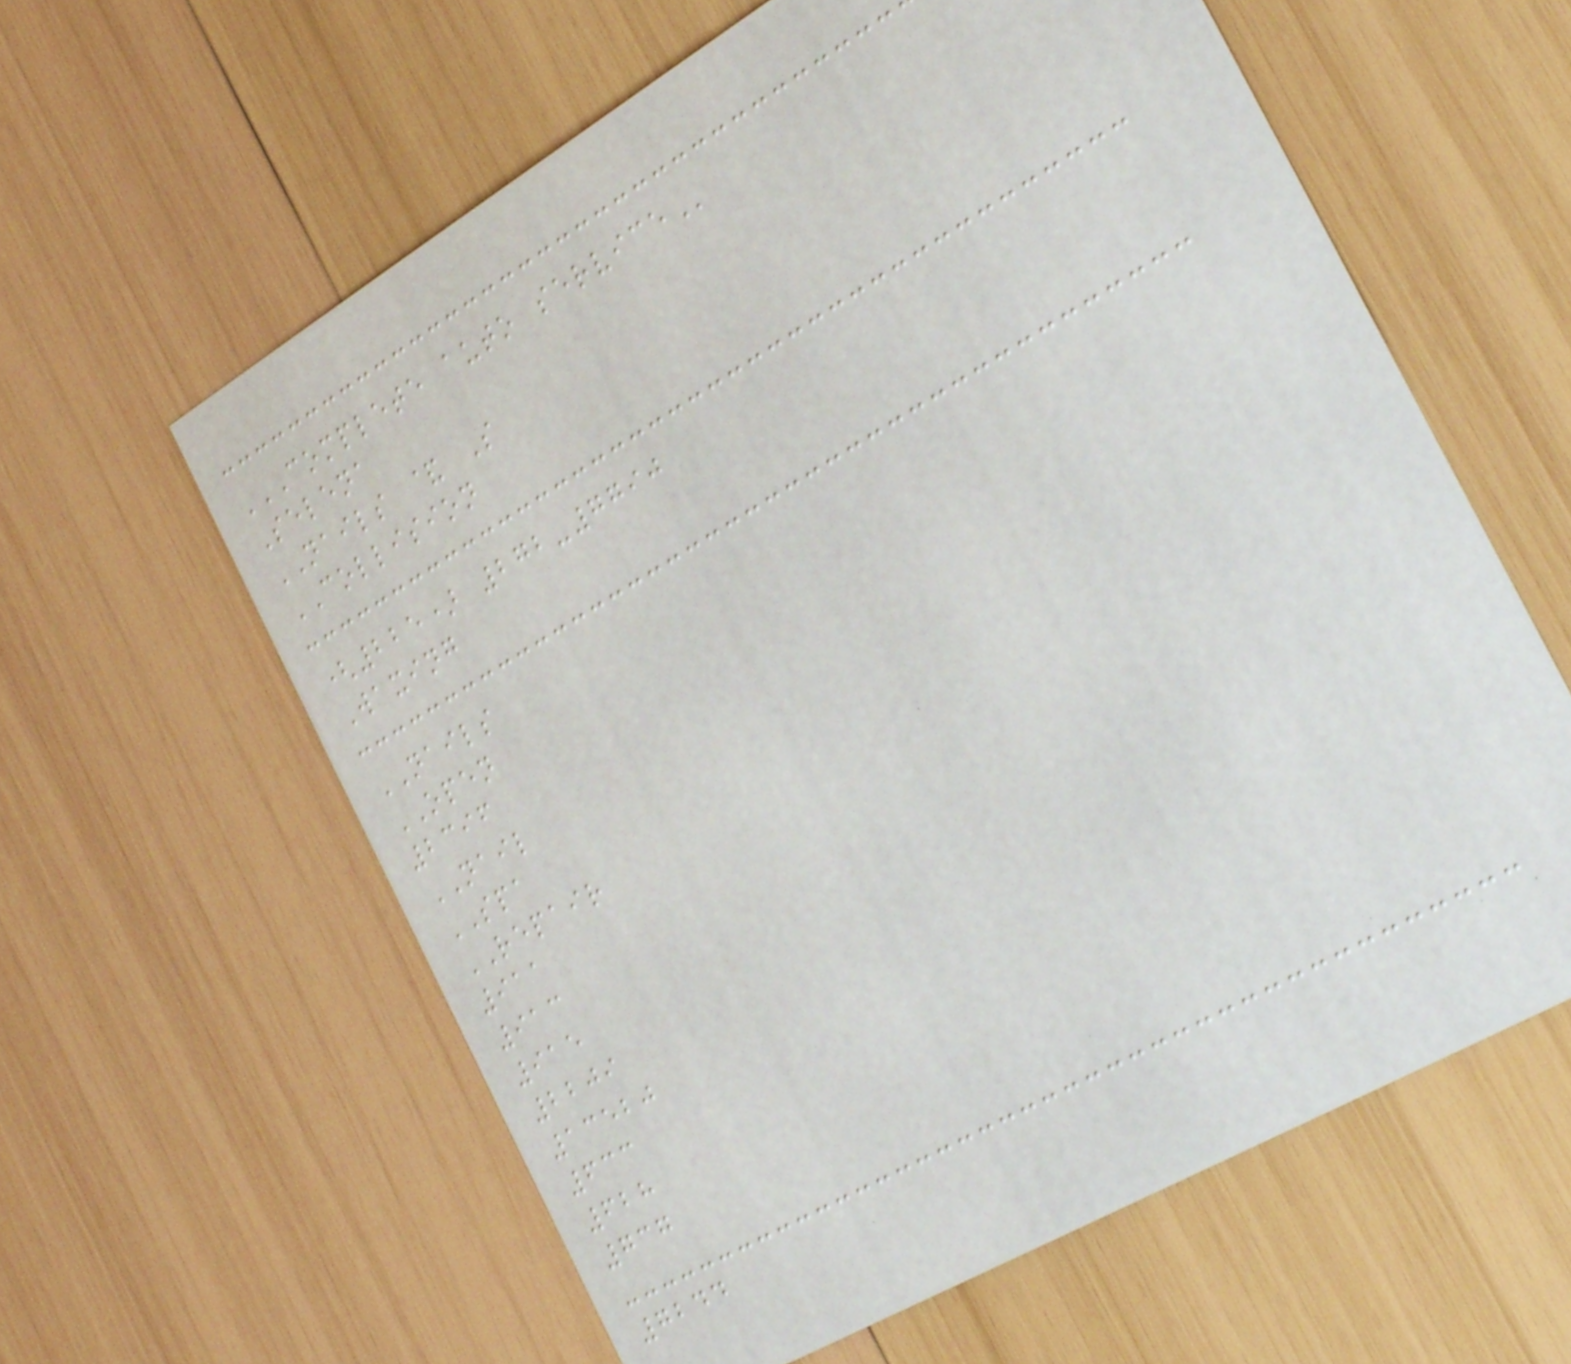COMPLETE AUTO SERVICE
Selena
NAILS & S
COLLISION
(225) 272-7790
Waxing
NAILS
OPEN
2396
NAIL
SPA
REPAIR
911
913
915
2209
13520
633
628
737
7244
